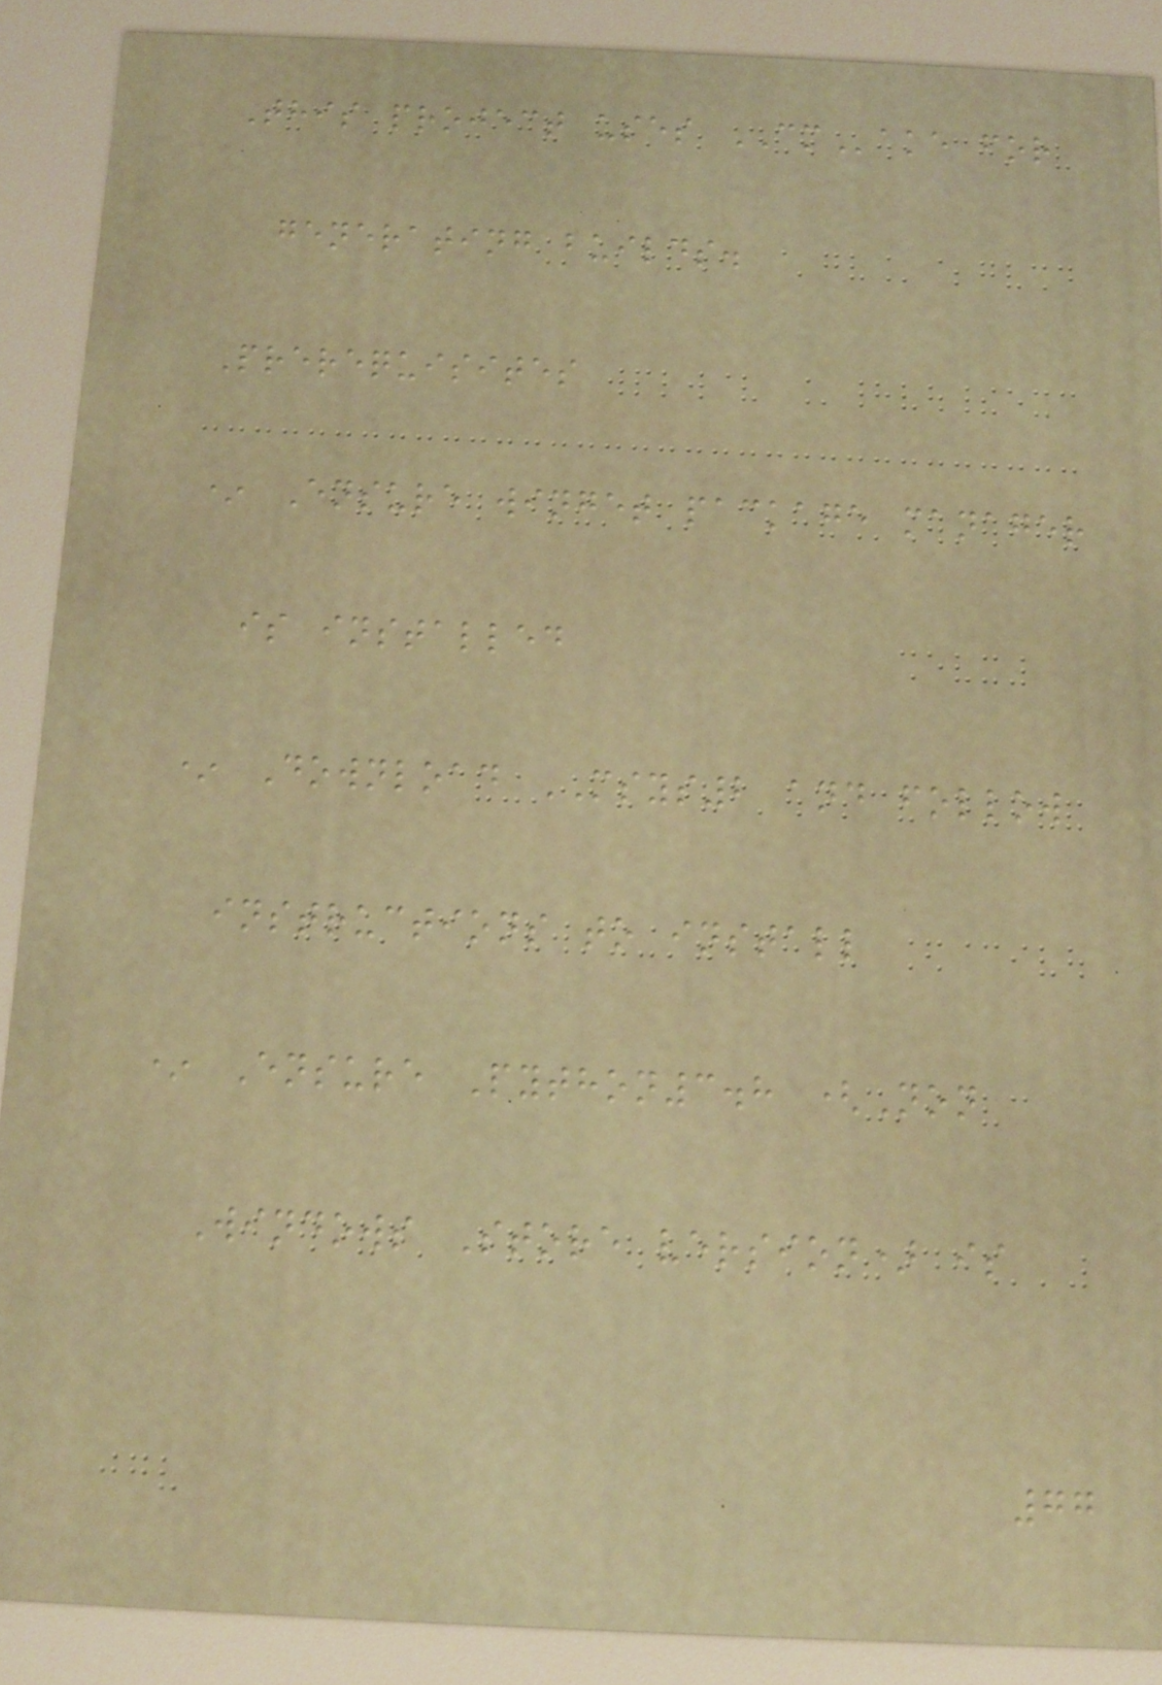This project uses CMake for
generating builds.
Prerequisites
* Ensure winget package manager
is installed
* Download MSYS2 and follow
instructions to install
* Ensure Python3.8 (Non
Windows Store version) is
77
